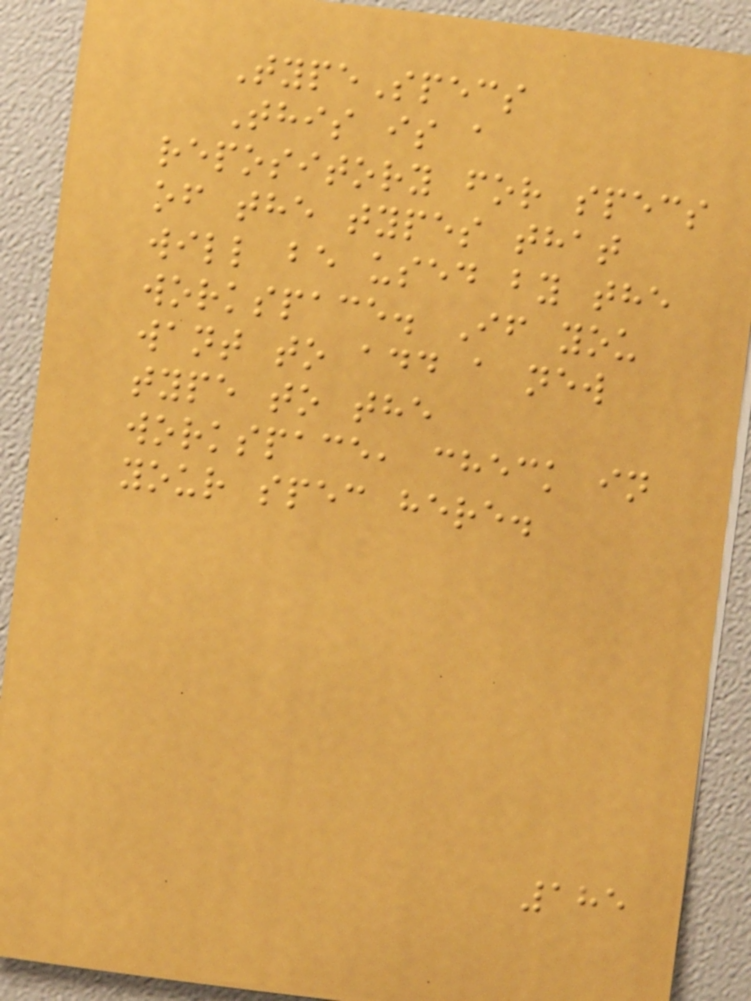TypeSpecs
This is a
repository for specs
of the types that
will be used by the
workspace. If you
want to add a new
type to the
workspace, check in
your spec here.
185
